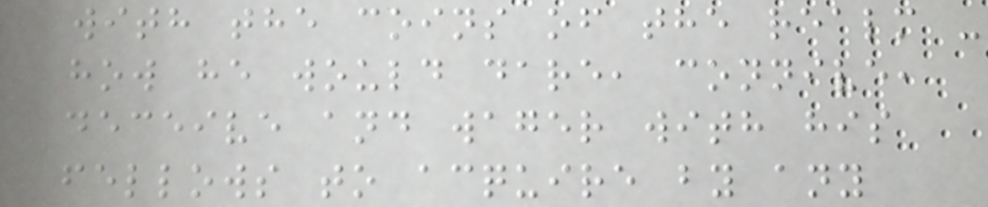with the coins of the realm -
how he would dare, connive,
deceive and wager with his
fellows to acquire by any
